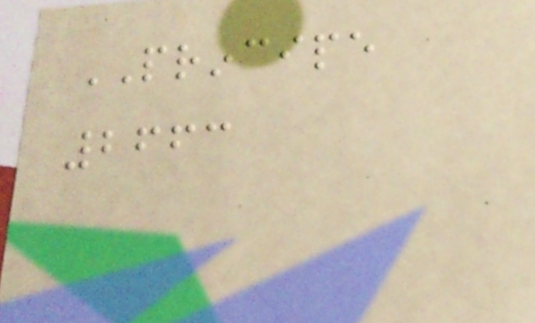PRINCIPE
2663
